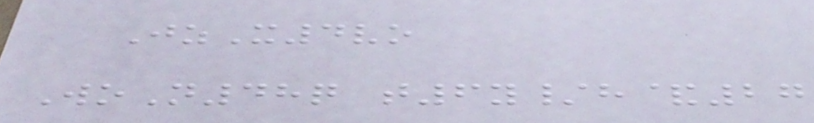JzX4vo
WoN48q t6y/h&27
